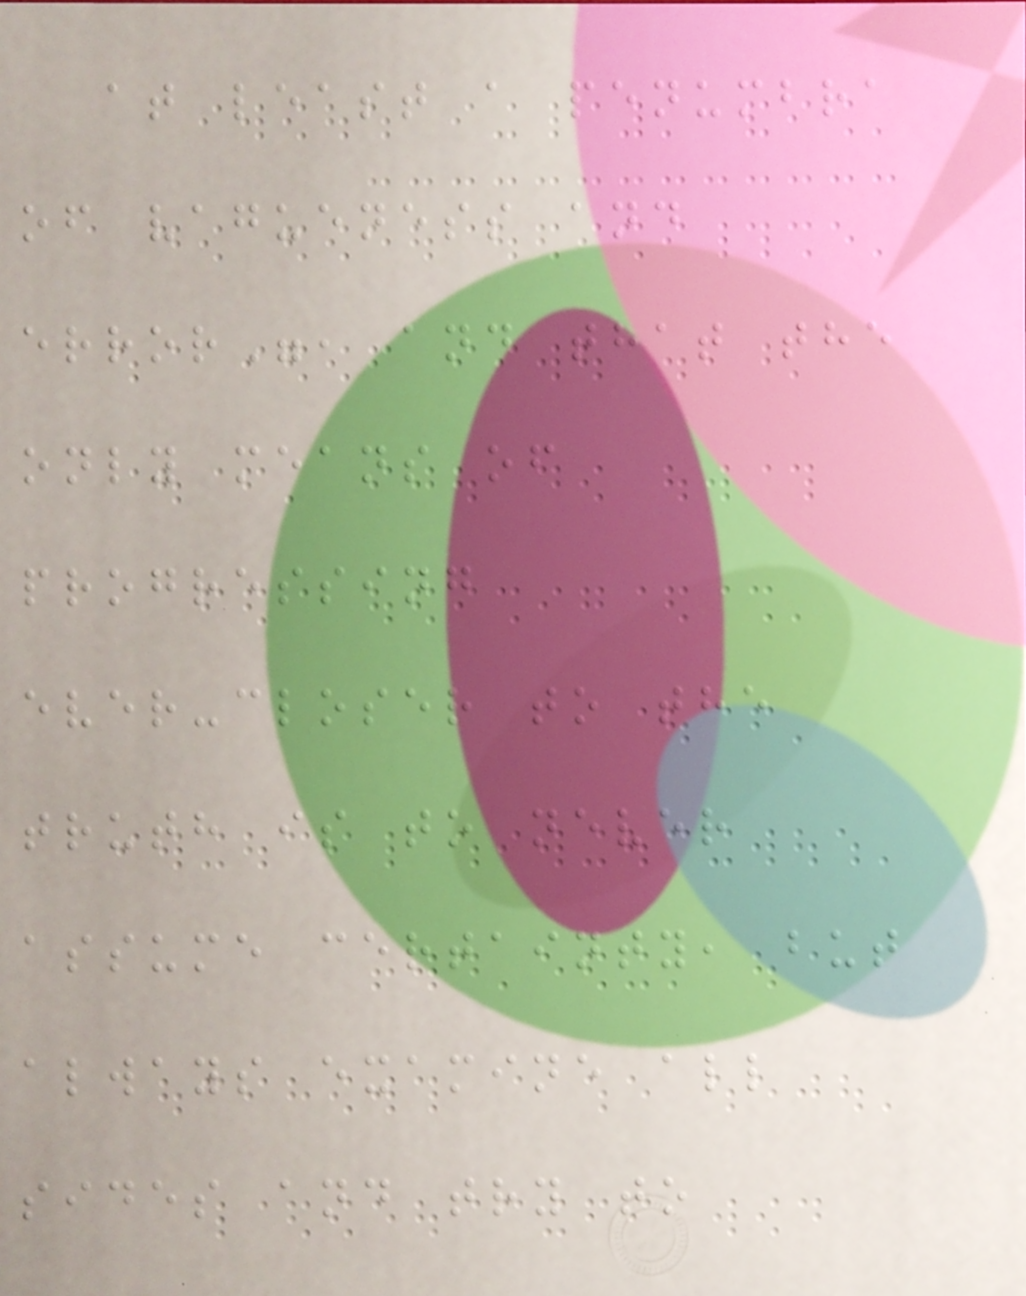at least a penumbra
of vagueness and
error", and that the
only means of
progressing
ever-closer to the
truth is to never
assume certainty, but
always examine all
sides and try to
